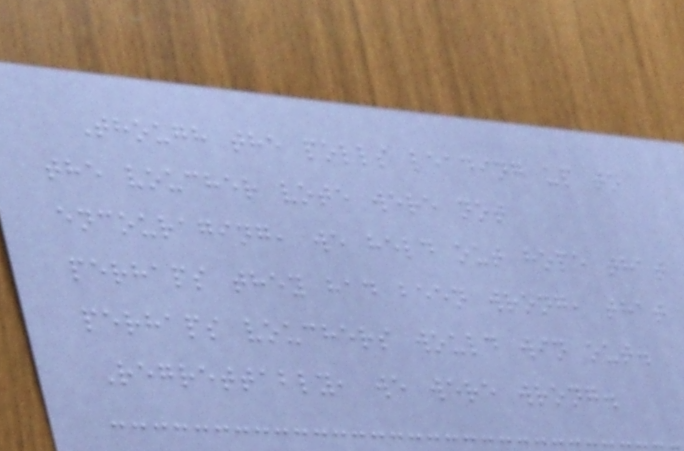Though the polls leading up to
the voucher vote were not
encouraging, we held out hope that
perhaps they had been wrong, that
perhaps vouchers would win out.
Regrettably, we were wrong.
